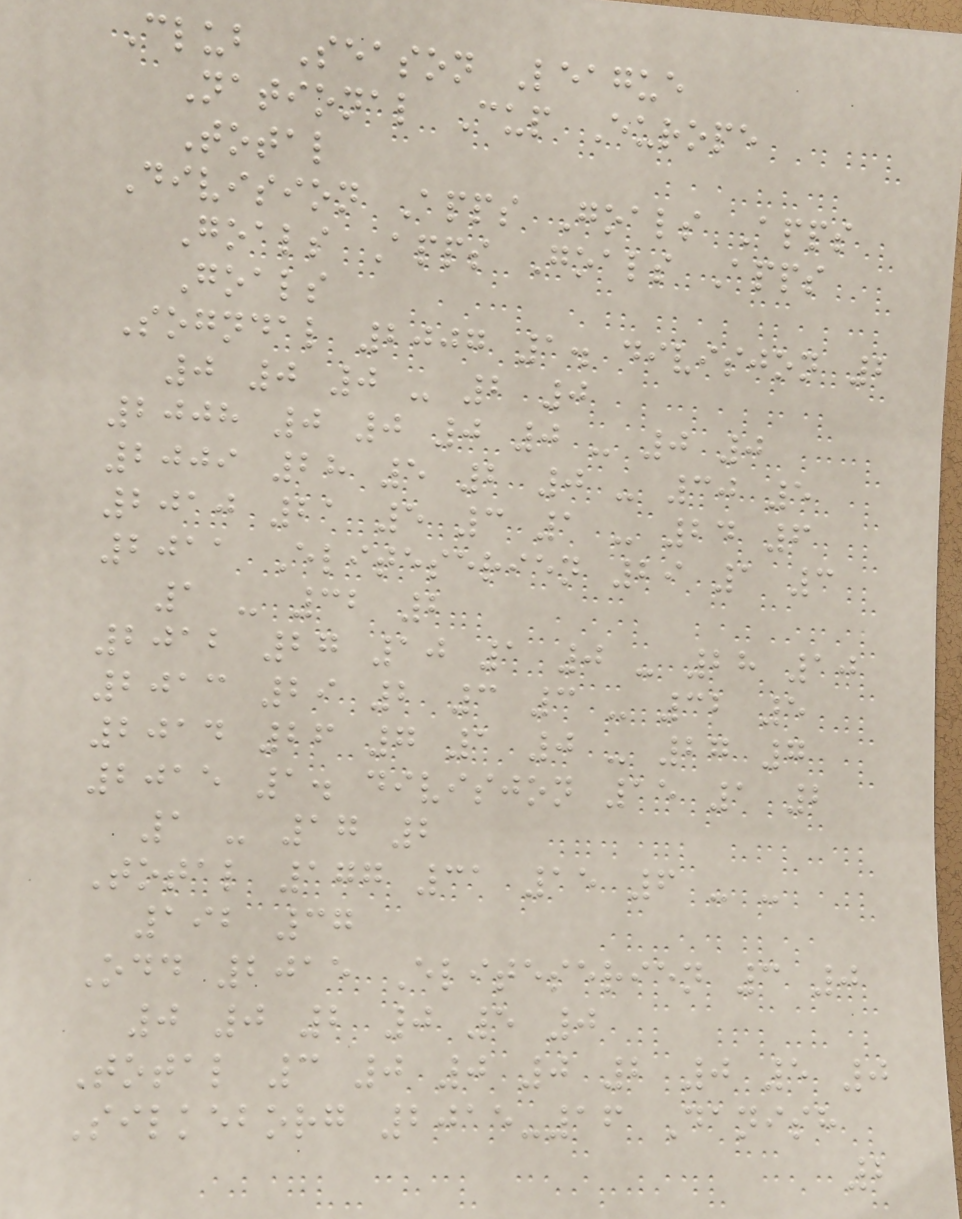Club Season League
National Cup Europe
Total
Division Apps Goals Apps
Goals Apps Goals Apps
Goals
Sogndal 2007 1. divisjon 2
0 0 0 - 2 0
2008 0 0 0 0 - 0 0
2009 28 5 2 0 - 30 5
2010 21 5 3 1 - 24 6
2011 Eliteserien 29 1 3
1 - 32 2
2012 27 10 1 0 - 28 10
2013 29 2 3 3 - 32 5
2014 26 7 1 0 - 27 7
2015 1. divisjon 15 1 2
1 - 17 2
Total 177 31 15 6 - -
192 37
Odd 2015 Eliteserien 3 0
0 0 2 0 5 0
Total 3 0 0 0 2 0 5 0
Silkeborg 2015-16 Danish
2
